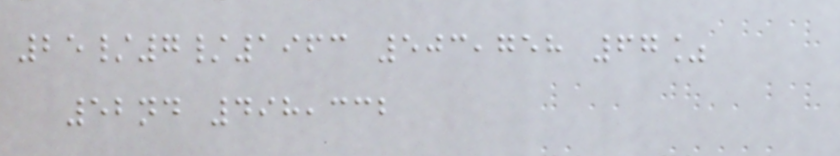25/7/1963 503,758 67%
52nd 498,332
